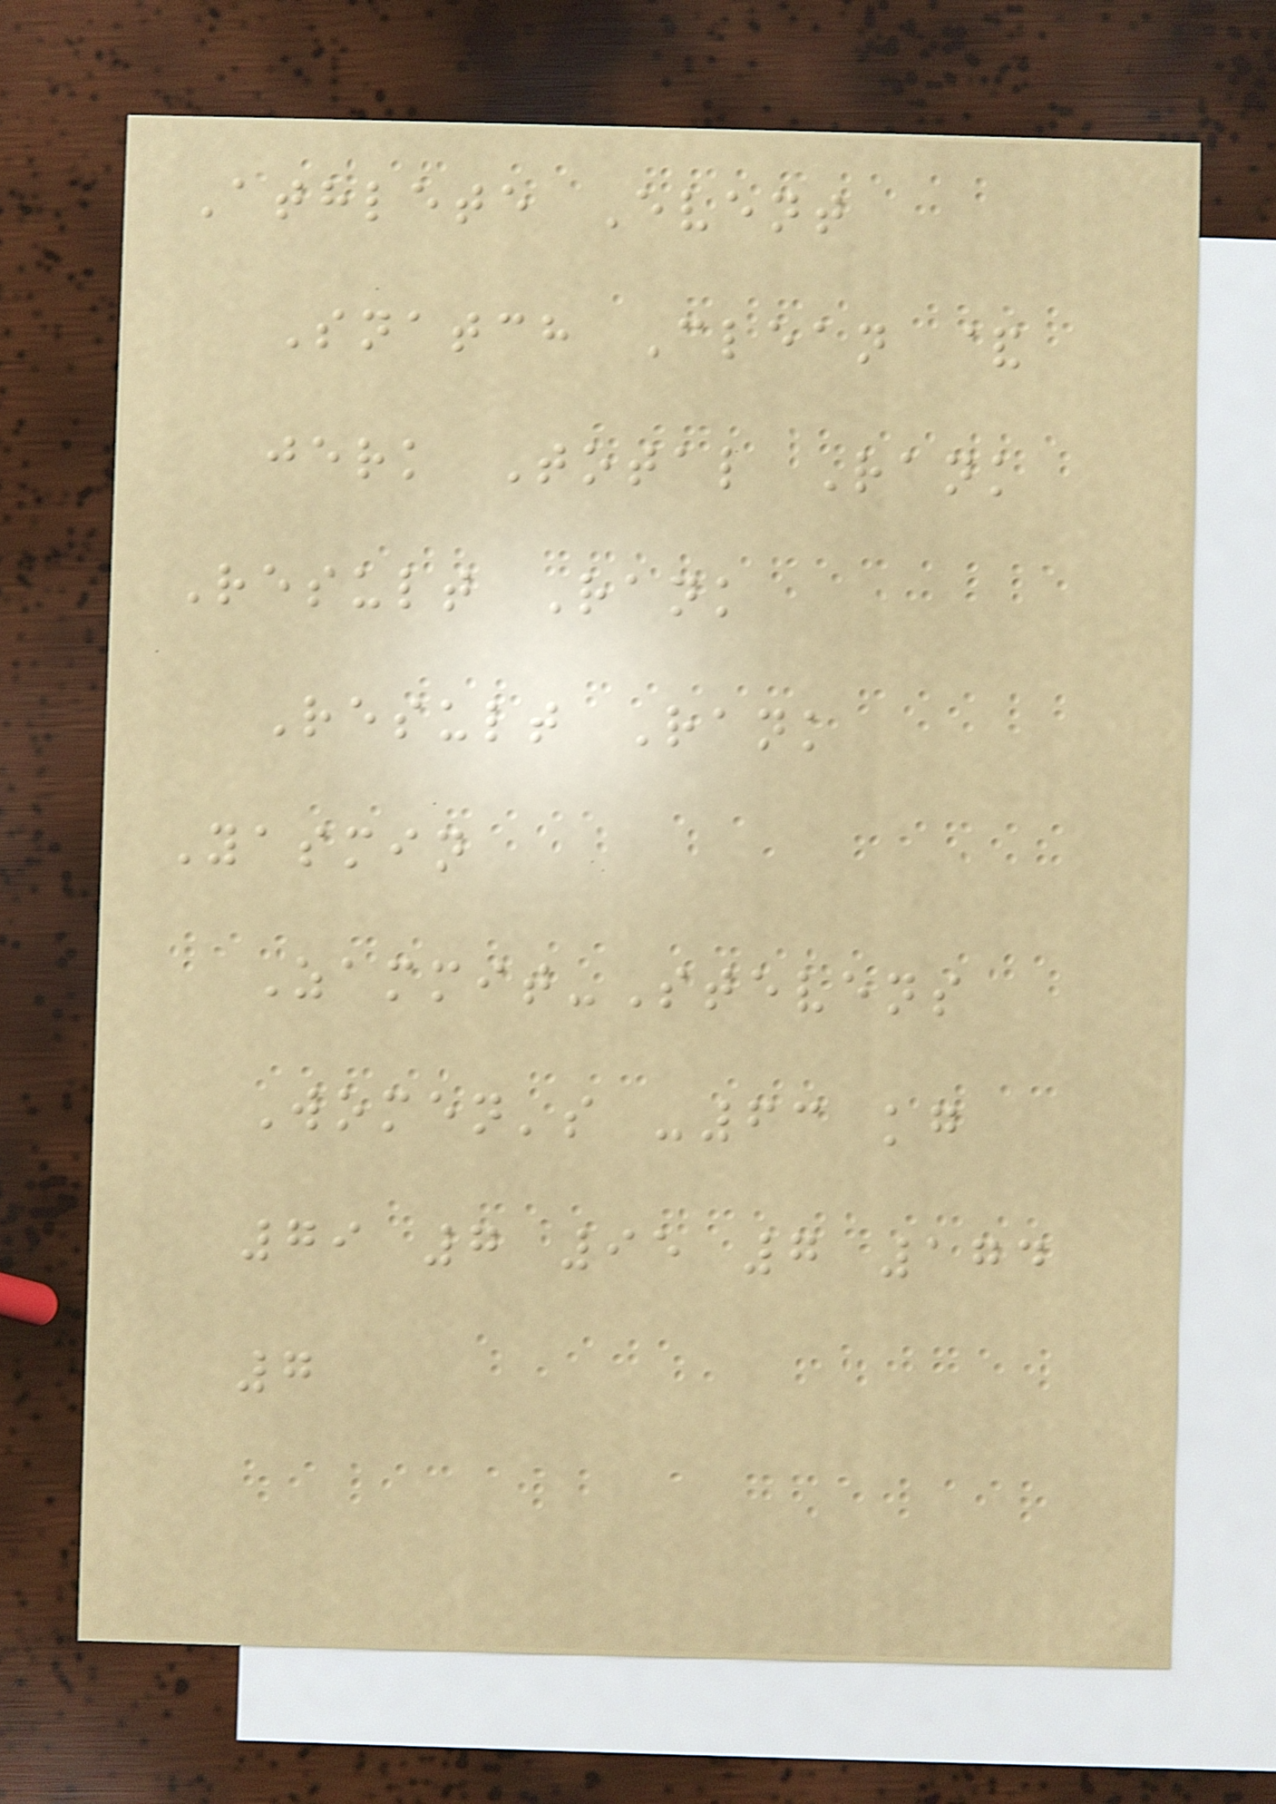Athlete Event
Snatch Clean &
jerk Total Rank
Result Rank
Result Rank
Yasmin
Zammit-Stevens
Women's -63 kg
79 7 95 7 174
7
